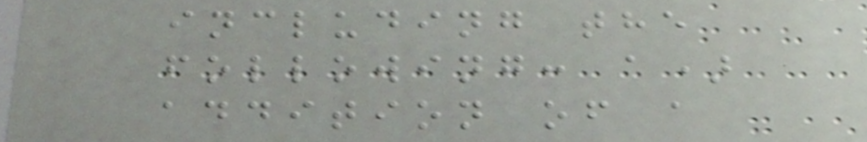including the
following: a)
addition of a
